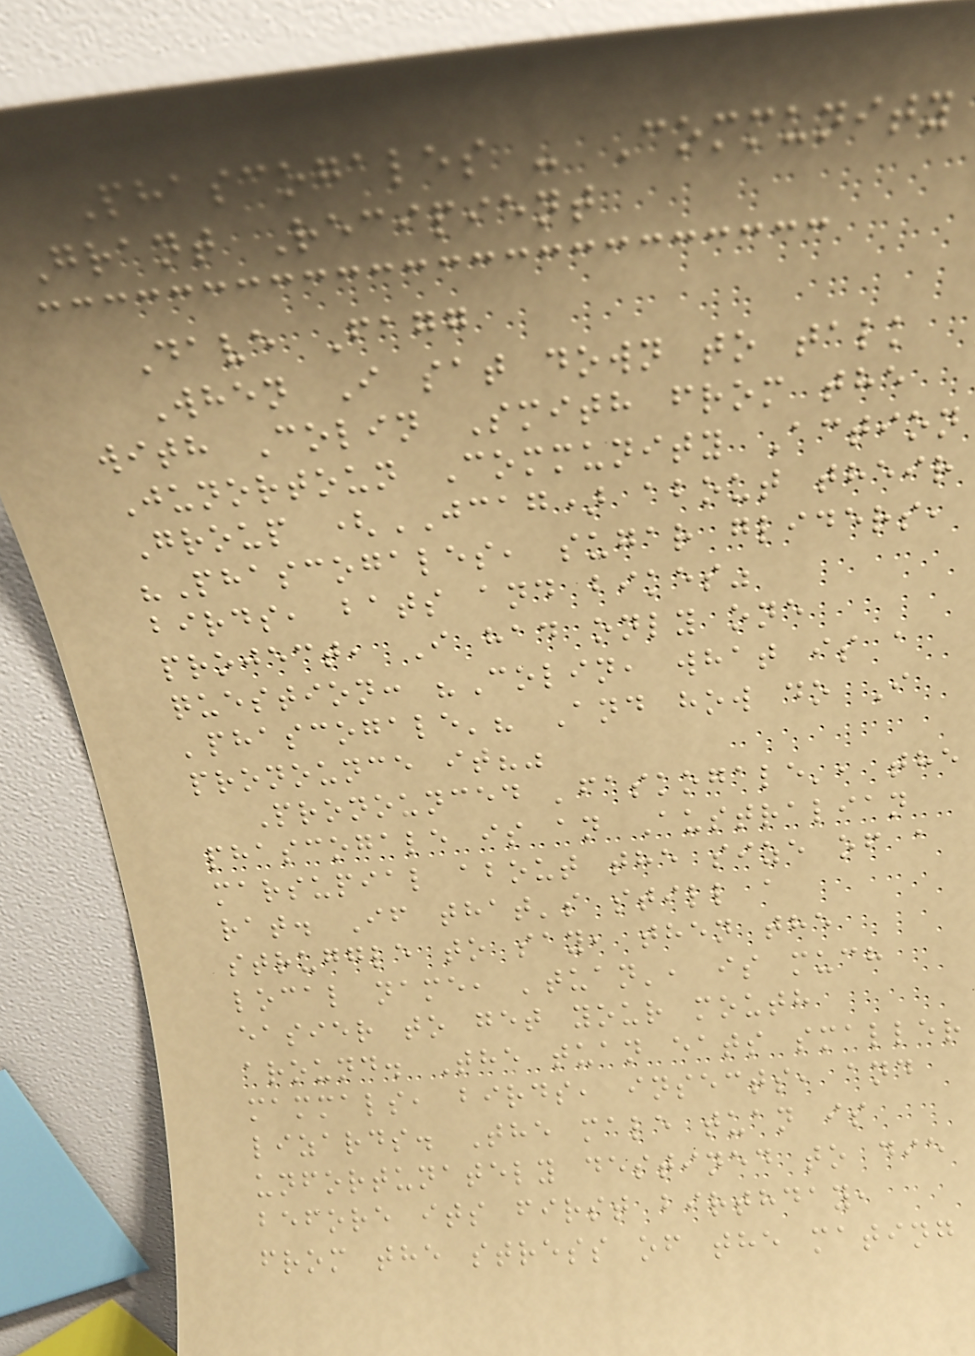Phascogales - Community
Grant Recipient
Dave Fagg
When I sat down to talk
with Colin Smith from the
Junortoun Community Action
Group (JCAG) about their
"Phascogales, sugar gliders,
birds, bats and bikes"
project, I had only one
question: "Colin, what is a
'phascogale'? And how do I
pronounce it?"
Pronounced 'faskogale', the
phascogale is an Australian
marsupial about the size of a
rat. If that's still a
struggle to say, then the
local name, 'tuan', is much
easier to get your mouth
around. The tuan eats smaller
mammals, birds, insects, and
lizards. The male tuan is
unfortunately destined to die
before its first birthday,
from the stress of the mating
